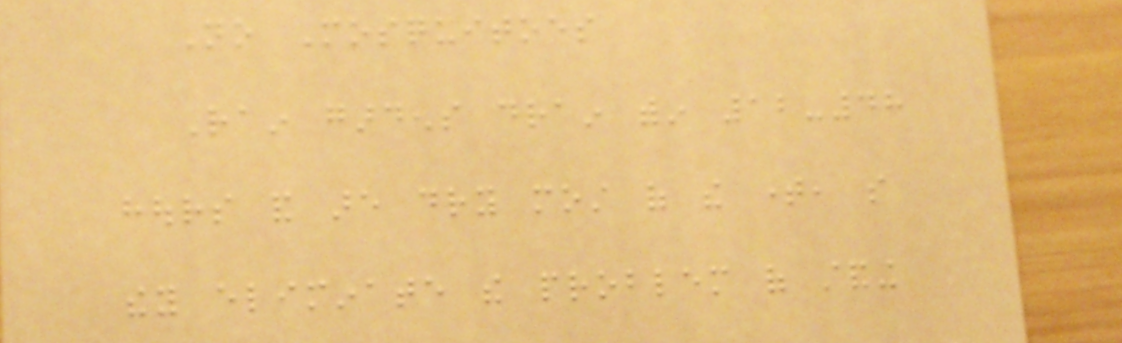No Mosquitoes
Rain gardens drain within 12-48
hours and are dry most of the time, so
they eliminate the problem of standing
